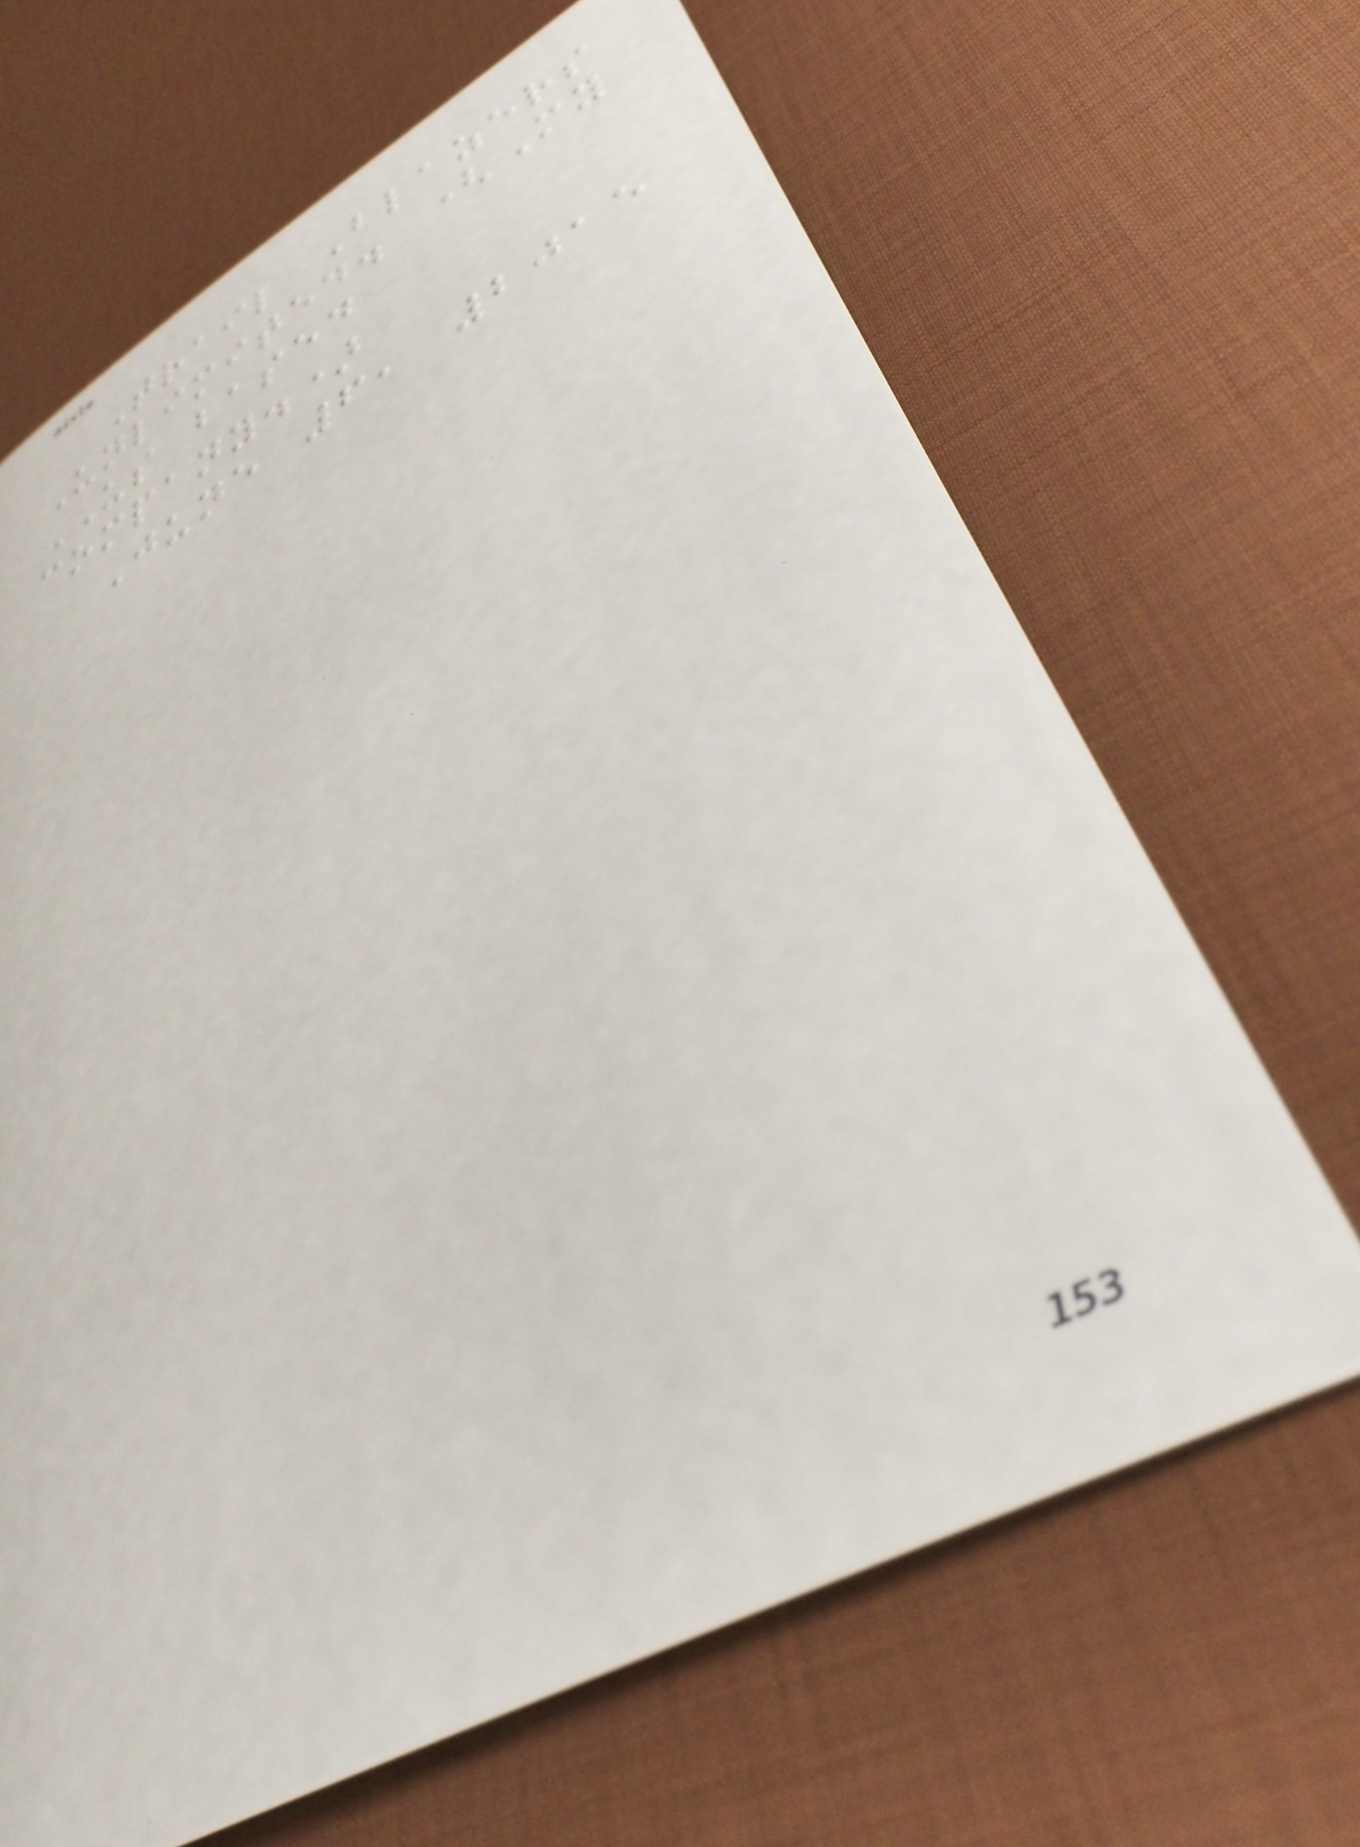Trail Blazers
Unlimited. (My
US based
company.)
June 6, 2015
